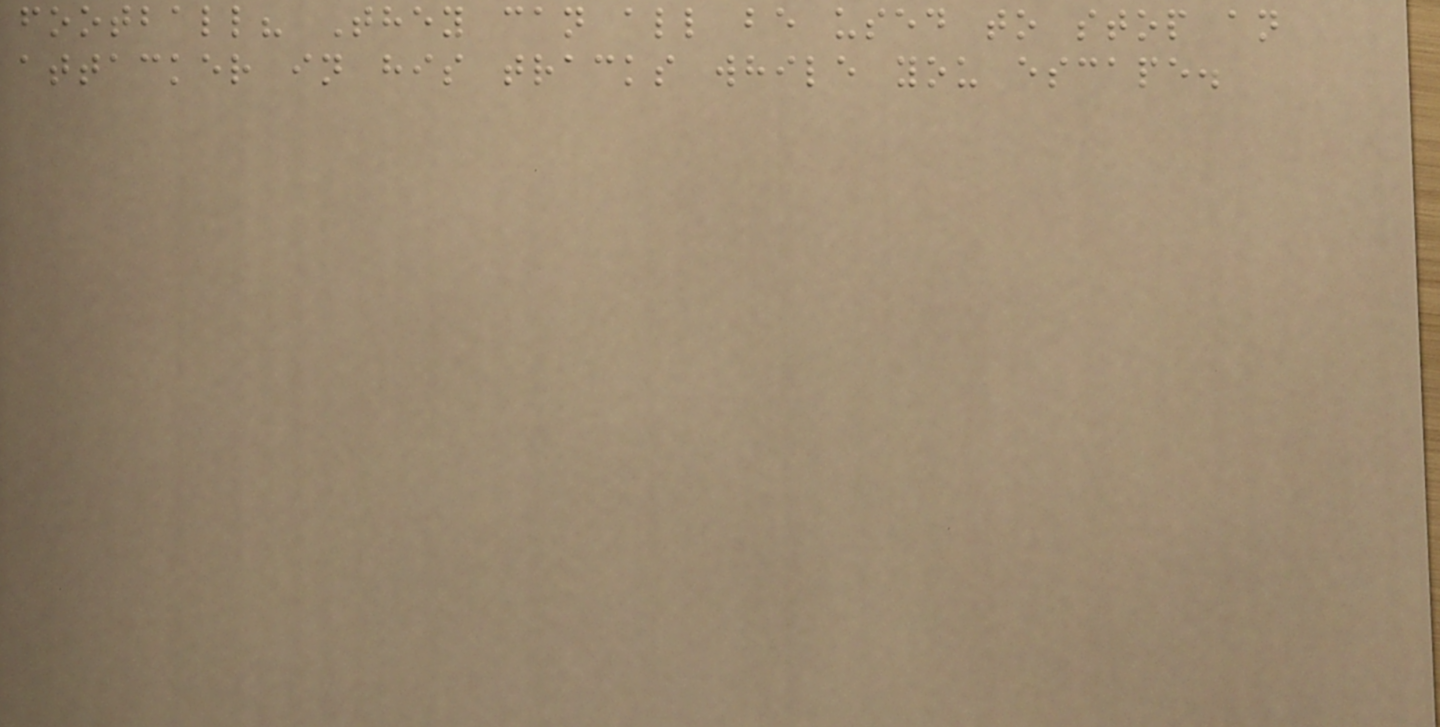football? They can all be used to stop an
attacker in his tracks while you escape.
